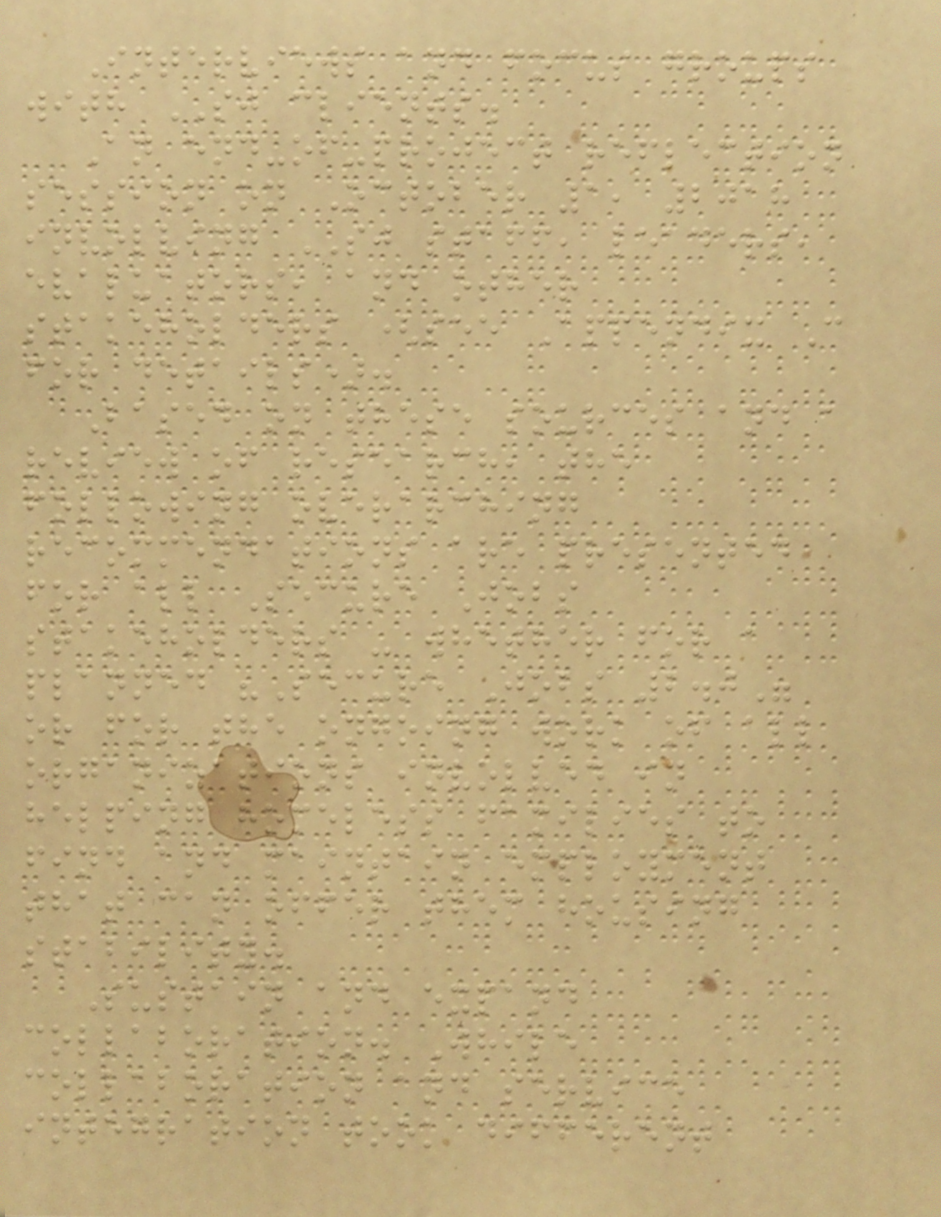Interviews and focus groups
with SJ clients.
An end-of-project reflection
session on October 1, 2018
involving SJ staff, leaders,
evaluators, and other
stakeholders (see Appendix C
for details).
Based on these sources and a
review of research, the
following overarching
recommendations are presented
for all Secure Jobs
stakeholders - whether for a
planned "Secure Jobs 2.0"
or for the ongoing work of all
organizations involved in
helping homeless families to
find and maintain employment
that can offer them housing
stability.
Sustain and expand
collaboration. While
collaboration and service
integration took different
